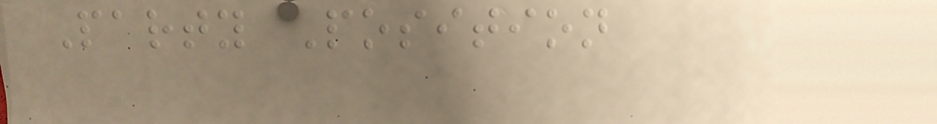Party Position
